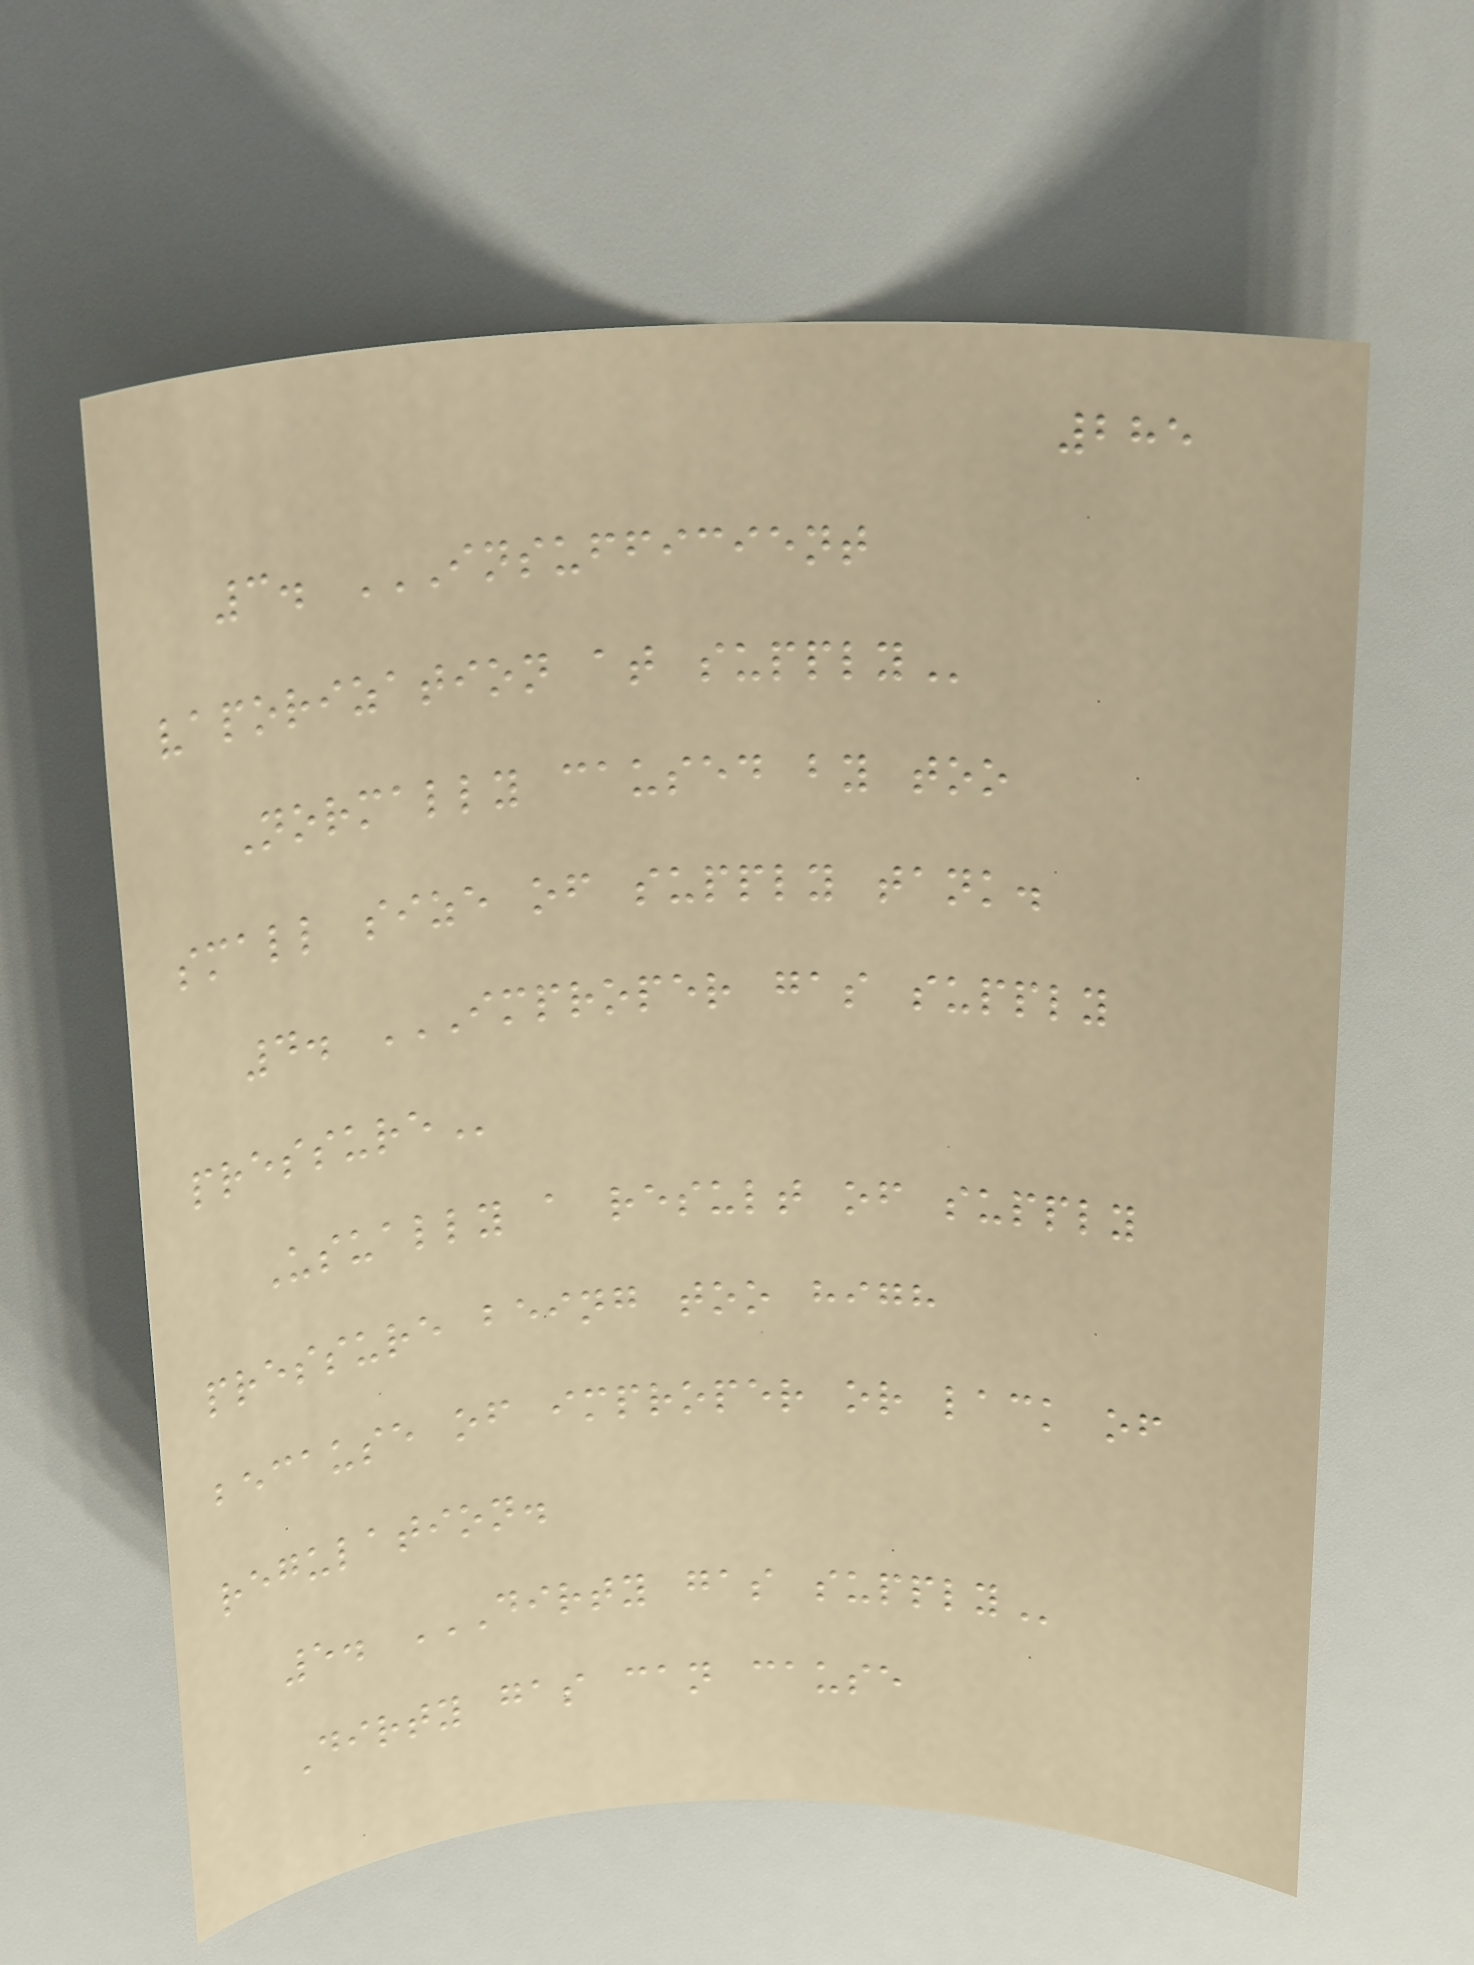285
3. INSUFFICIENT
VAPORIZATION AT SUPPLY
Normally caused by too
small size of supply tank.
4. IMPROPER GAS SUPPLY
PRESSURE
Usually a result of supply
pressure being too high
because of improper or lack of
regulation.
5. DIRTY GAS SUPPLY
Dirty gas can cause
